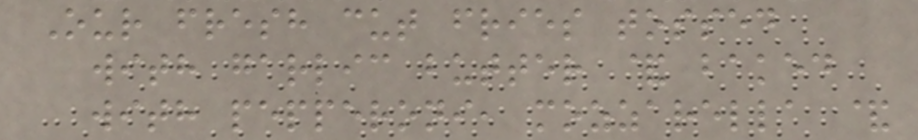Our fresh cut fries tossed
with garlic butter & baked
with pepperoni, mozzarella &
